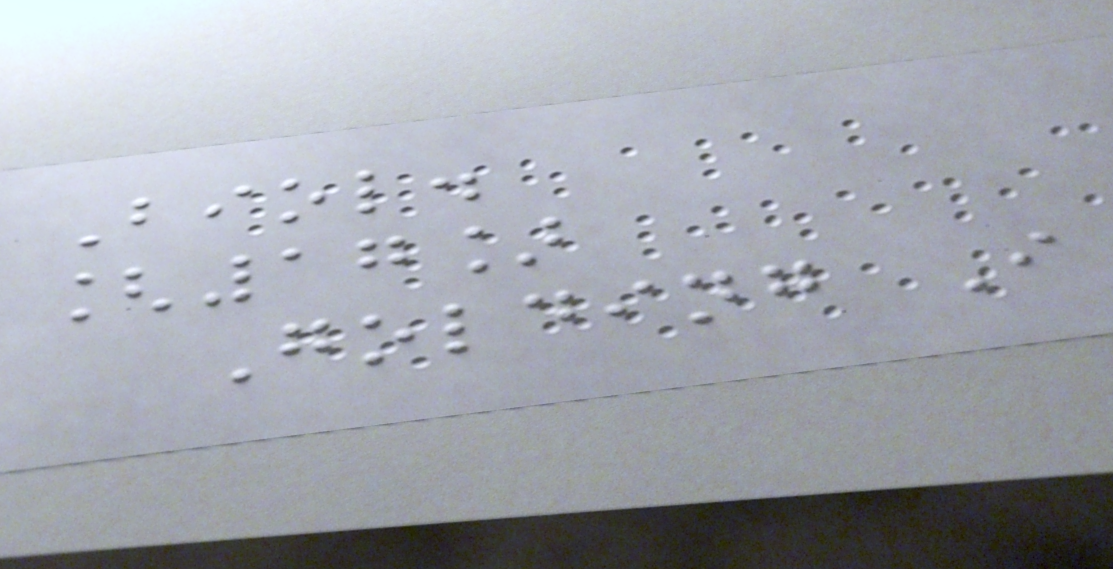Biol.
[17]
Golding I
